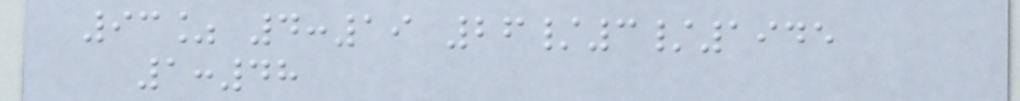93% 4:19 26/3/1945
1:48
